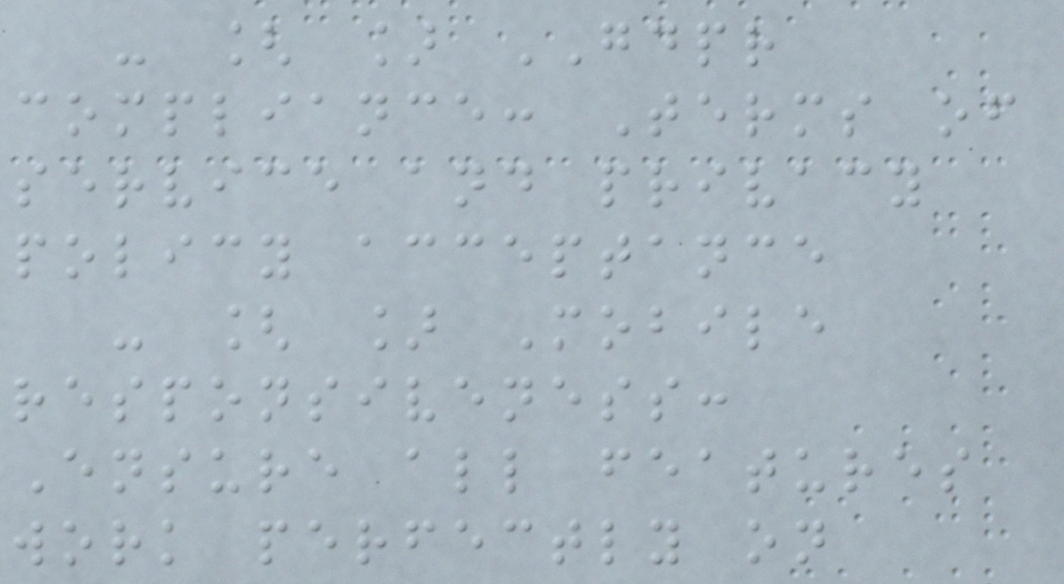- [ ] GDPR
compliance: Terms of
service and privacy
policy acceptance
- [ ] Mobile
responsiveness:
Ensure all features
work perfectly on
